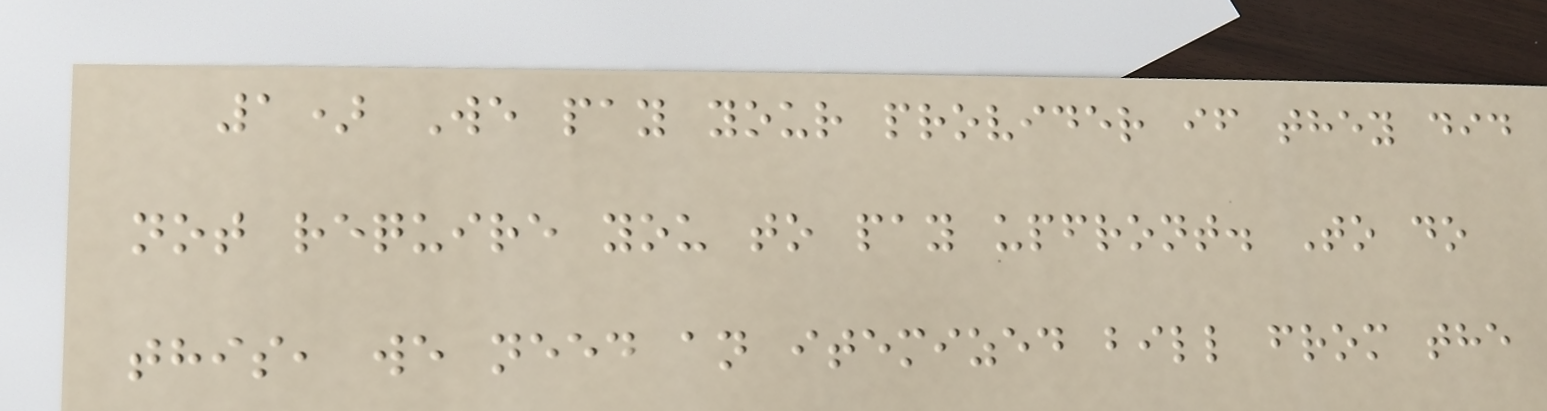1) We pay your provider if they did
not require you to pay upfront. To do
this, we need an itemized bill from the
